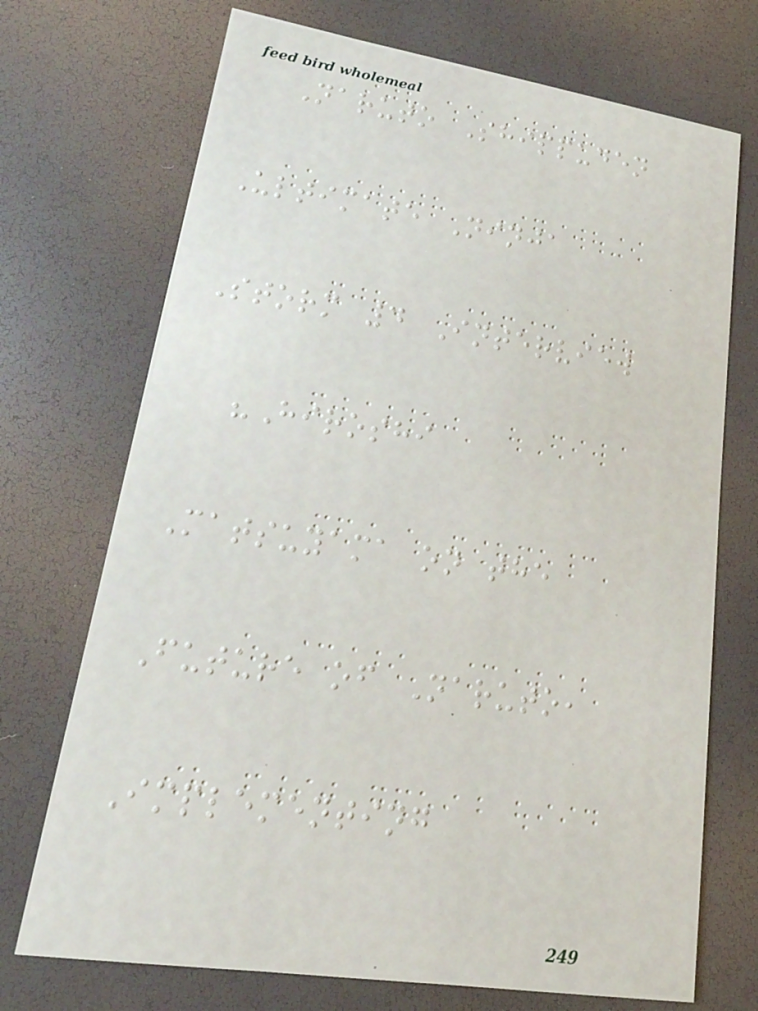Naruto Shippuden
Ultimate Ninja
Storm 4 Interview
"Hiroshi
Matsuyama on the
Future of Naruto,
Implementing
